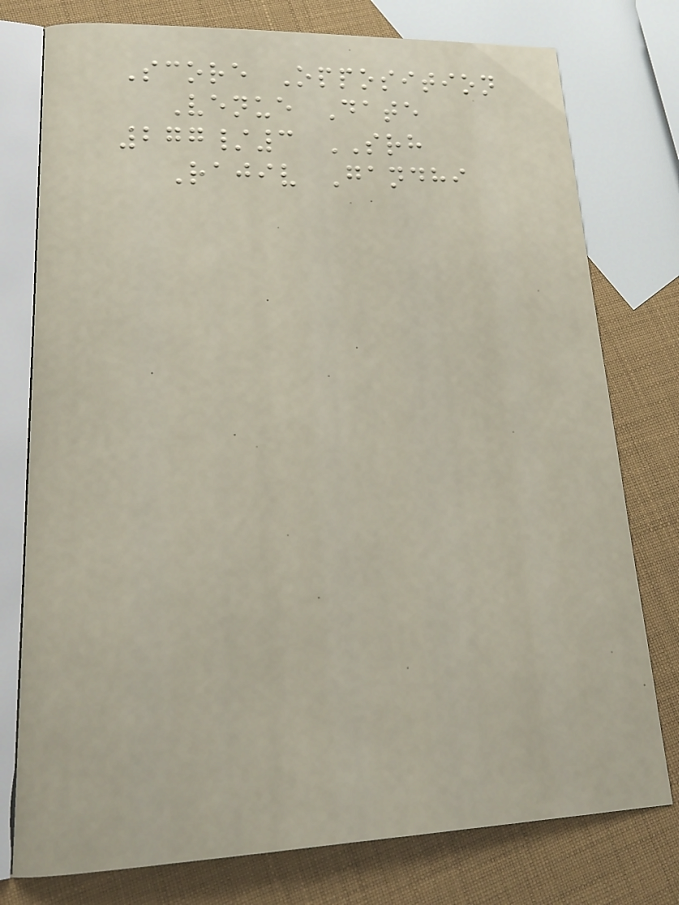Score Opposition
Venue Date
277/3 SRH
Rajiv Gandhi
